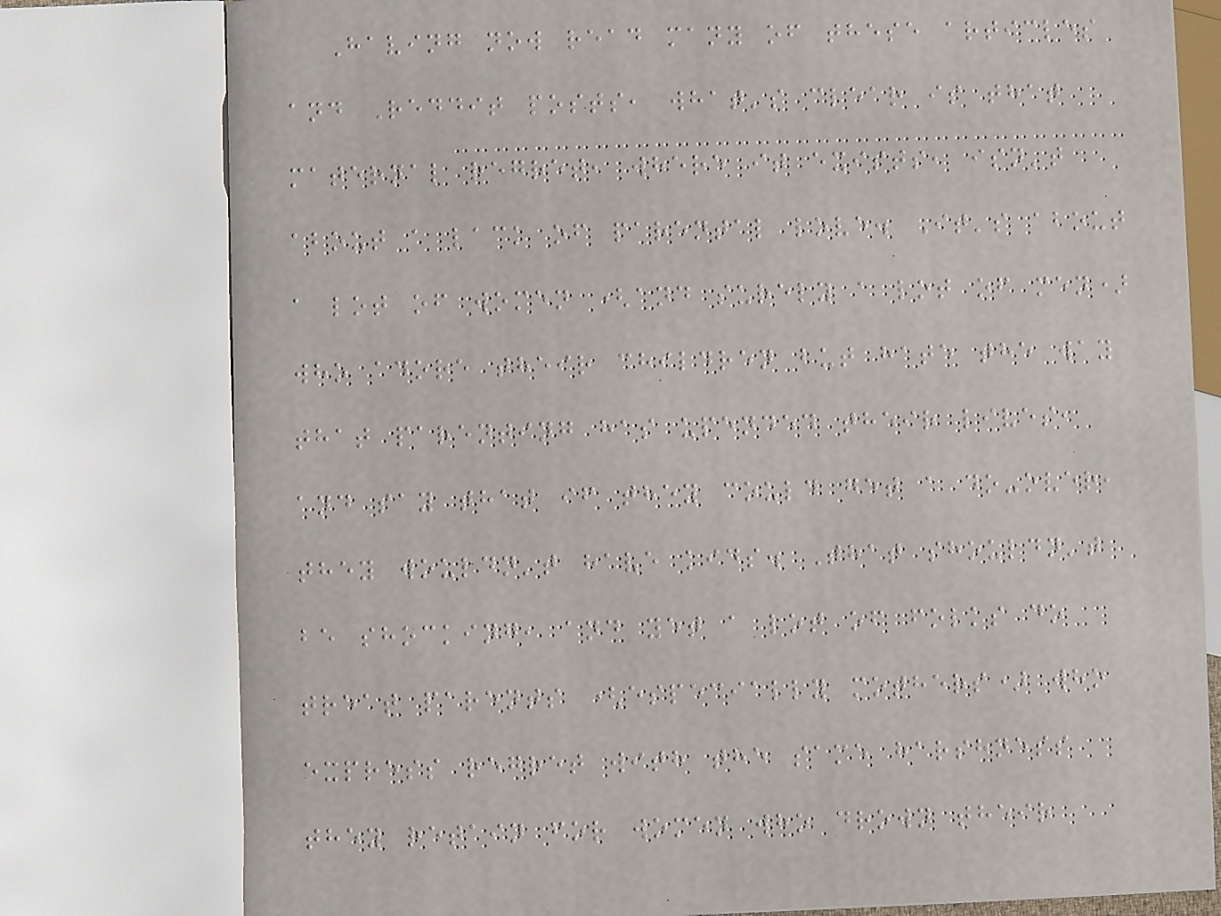Having now read many of these articles
and Reddit posts, what's clear is that
maternal regret, where it exists, isn't
about a lack of parental love. It's about
a lot of women (and surely a lot of men)
who adore their children but hate the way
that parenting has upended their lives,
and say that if they could get a do-over,
they wouldn't have kids. That shouldn't
be shocking, and yet a lot of folks do
treat parents (especially mothers) who
express regret with the same harshness
they retain for women who drown their
